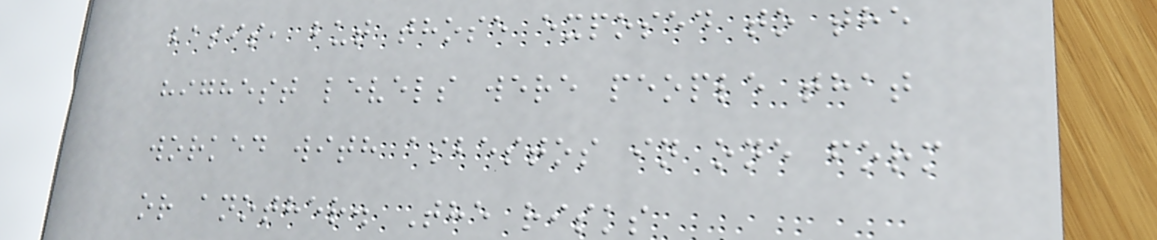basis, but those exposed to the
highest levels were people that
worked with asbestos in one form
or another. The risks
